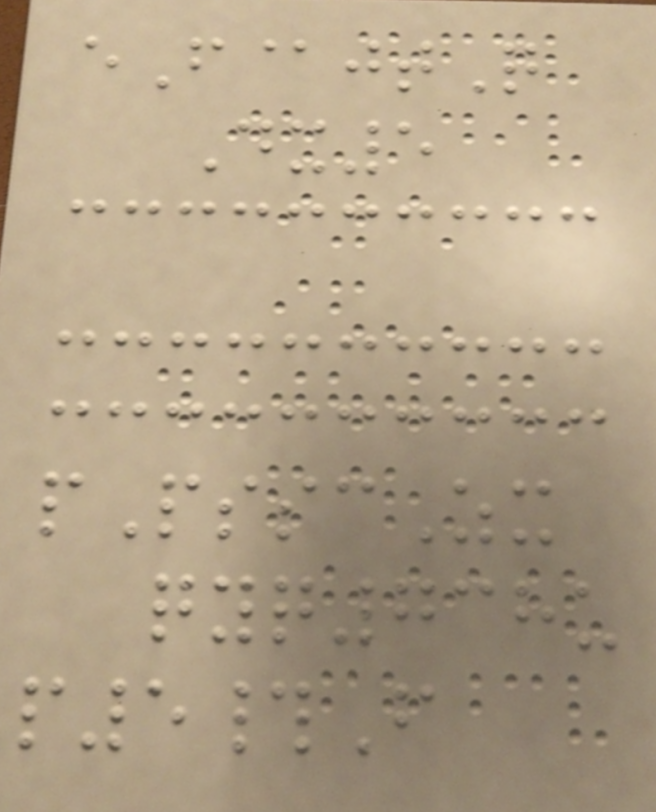eF@jtQ
Dx5
pPsscZx
qyq738u
p5#F
